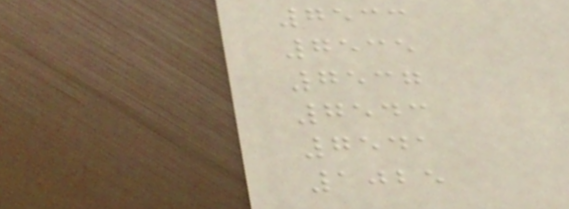7533
7535
7537
7543
7541
1025
